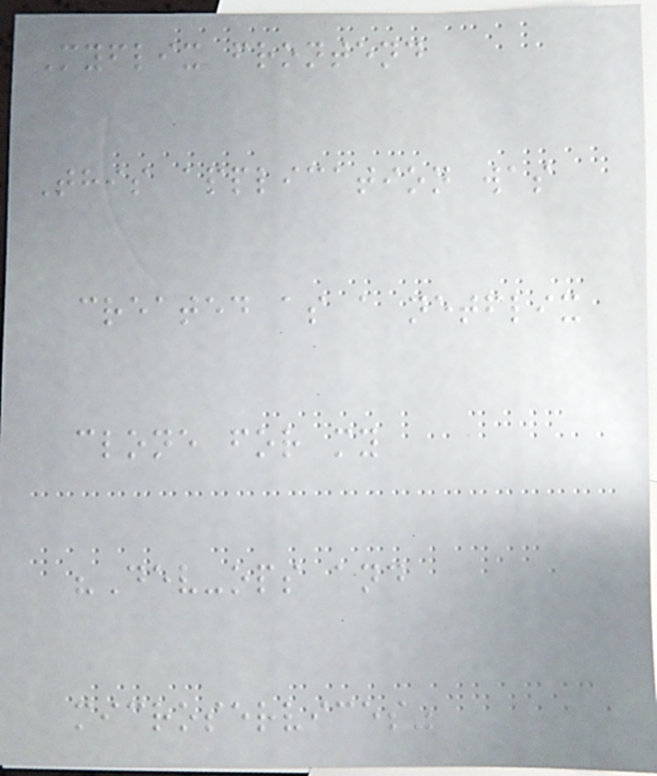Myflix frontend
This application was
created as a netflix
clone for my
"Dev-ops and
microservices"
